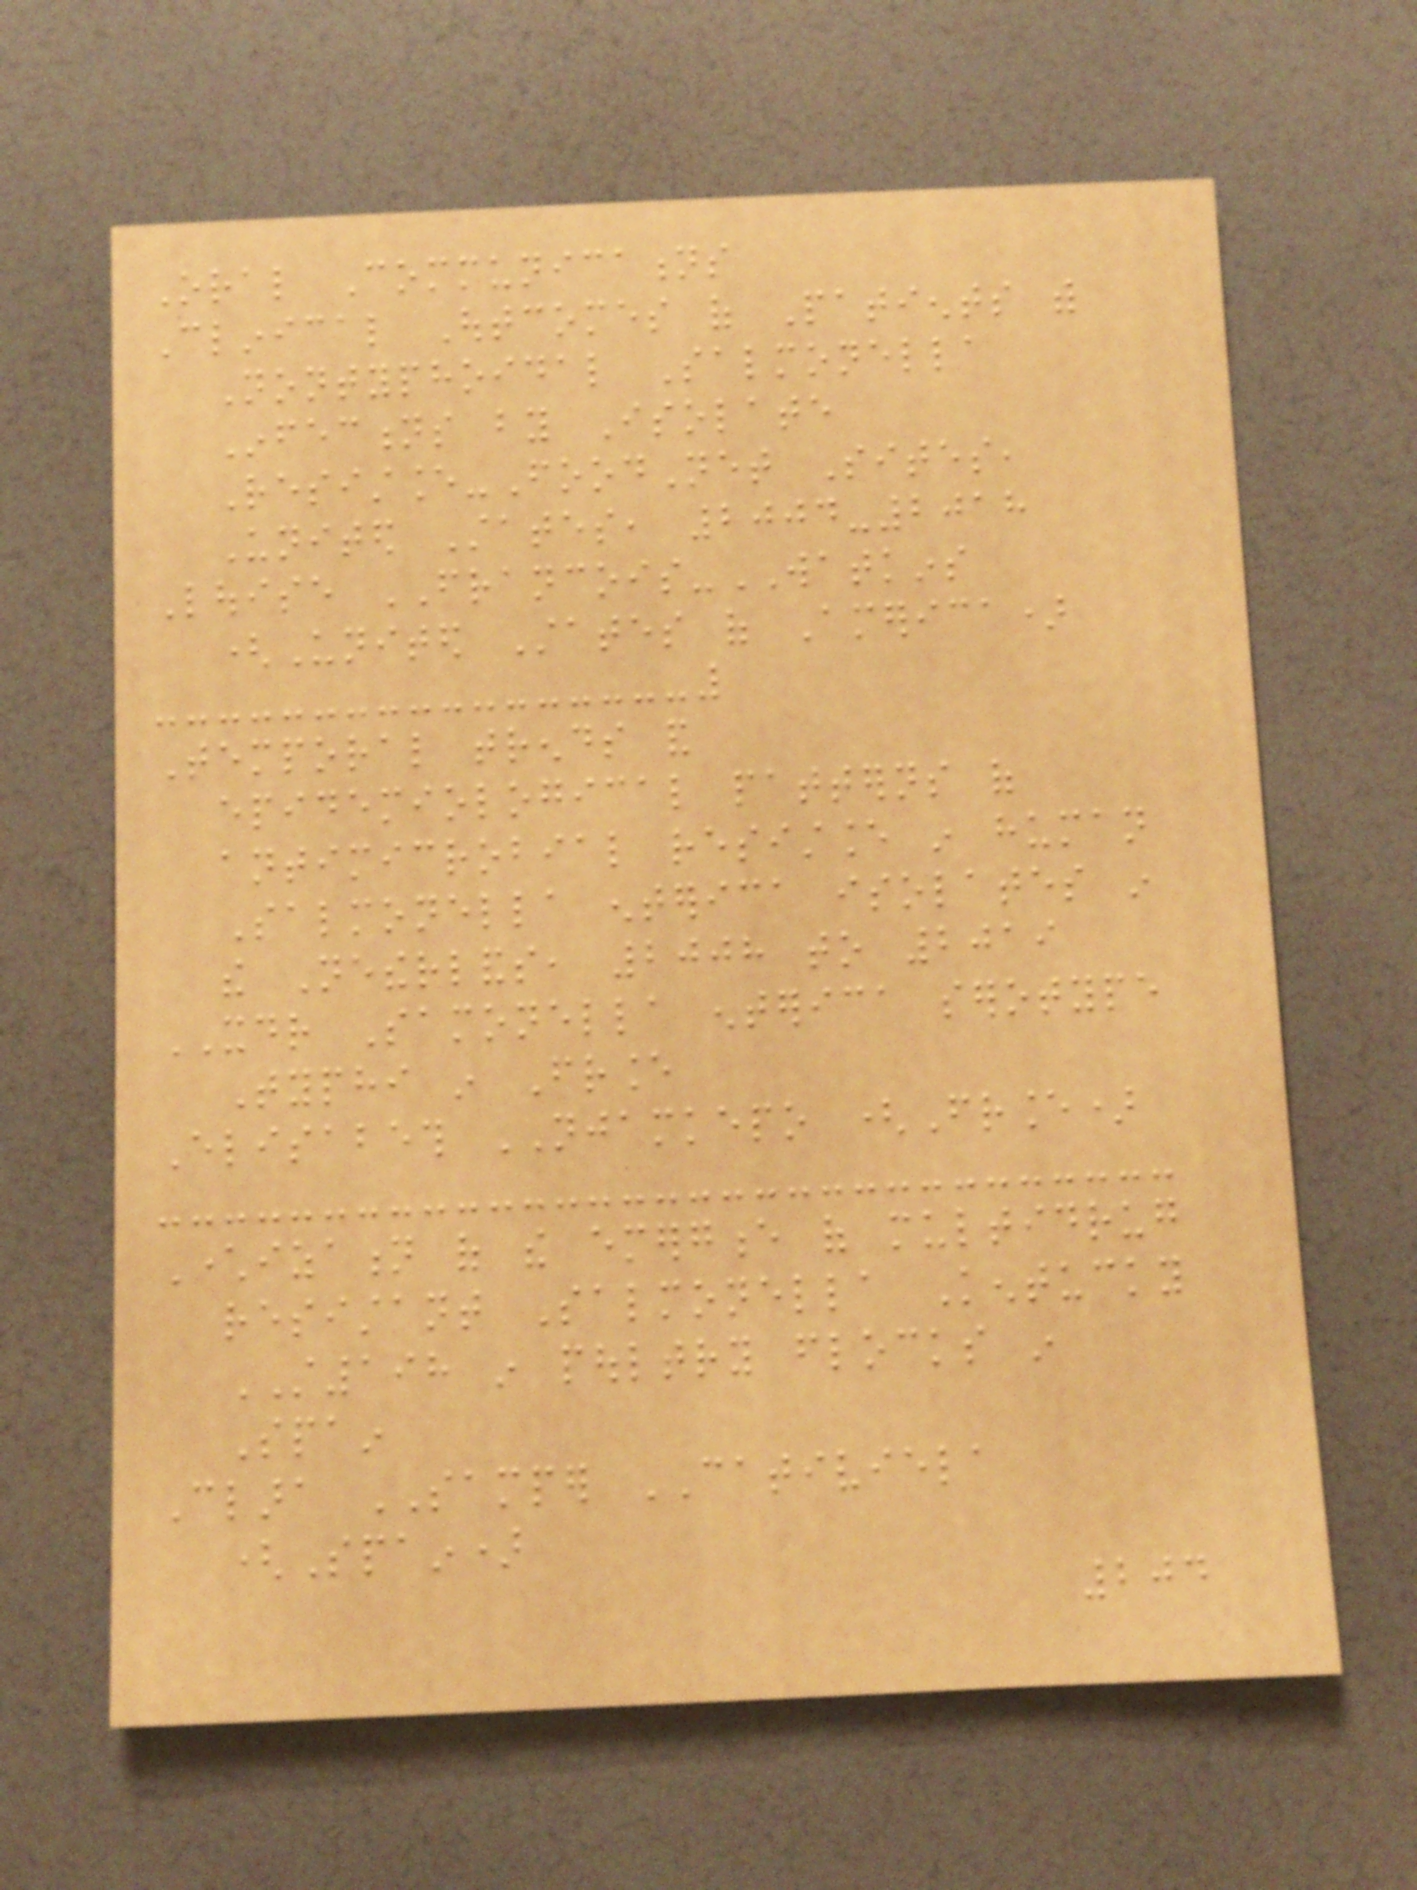Oral Communications
Clinical Outcomes of Patients with
Nontyphoidal Salmonella
Infections by Isolate
Resistance-FoodNet Sites,
United States, 2004-2018
Louise FRANCOIS-WATKINS
(United States of America)
Temporal trends and
epidemiological patterns of
antimicrobial resistance in human
Salmonella enterica isolates in
the Netherlands, 2008 to 2019
XDR Samonella enterica serotype
Typhi in France
Elisabeth NJAMKEPO (France)
Characterization of the emergence of multidrug
resistant Salmonella Kentucky
ST198 in poultry flocks in
Spain
Clara SAMPER CATIVIELA
(Spain)
204
